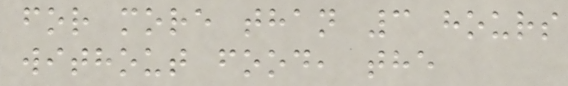for more than 3 hours
without food, the
